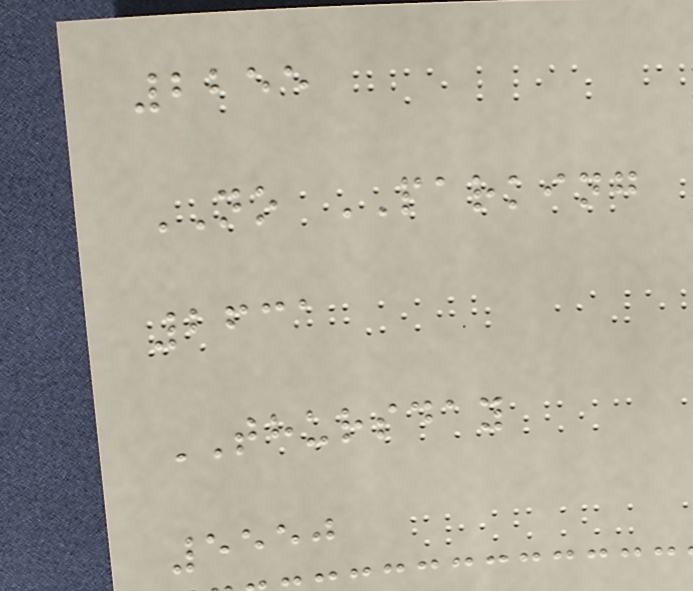2255
NO PARKING
2631
THURSDAY
5550
